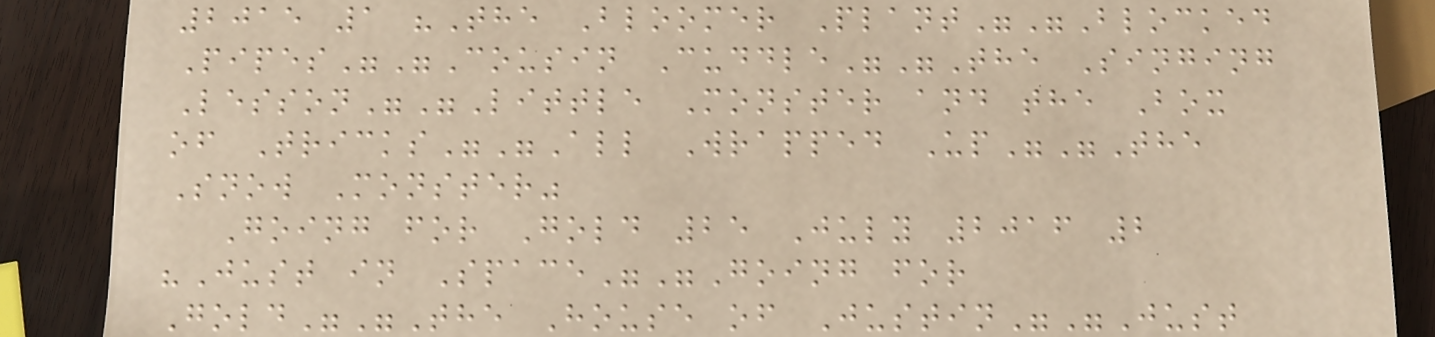2015 1 "The Bloomer Plant""Blocked
Pipes""Cousin Cuddle""The Singing
Lesson""Little Monster and the Box
of Tricks""All Wrapped Up""The
Snow Monster"
Going for Gold 25 July 2016 2
"Just in Space""Going for
Gold""The House of Justin""Just
